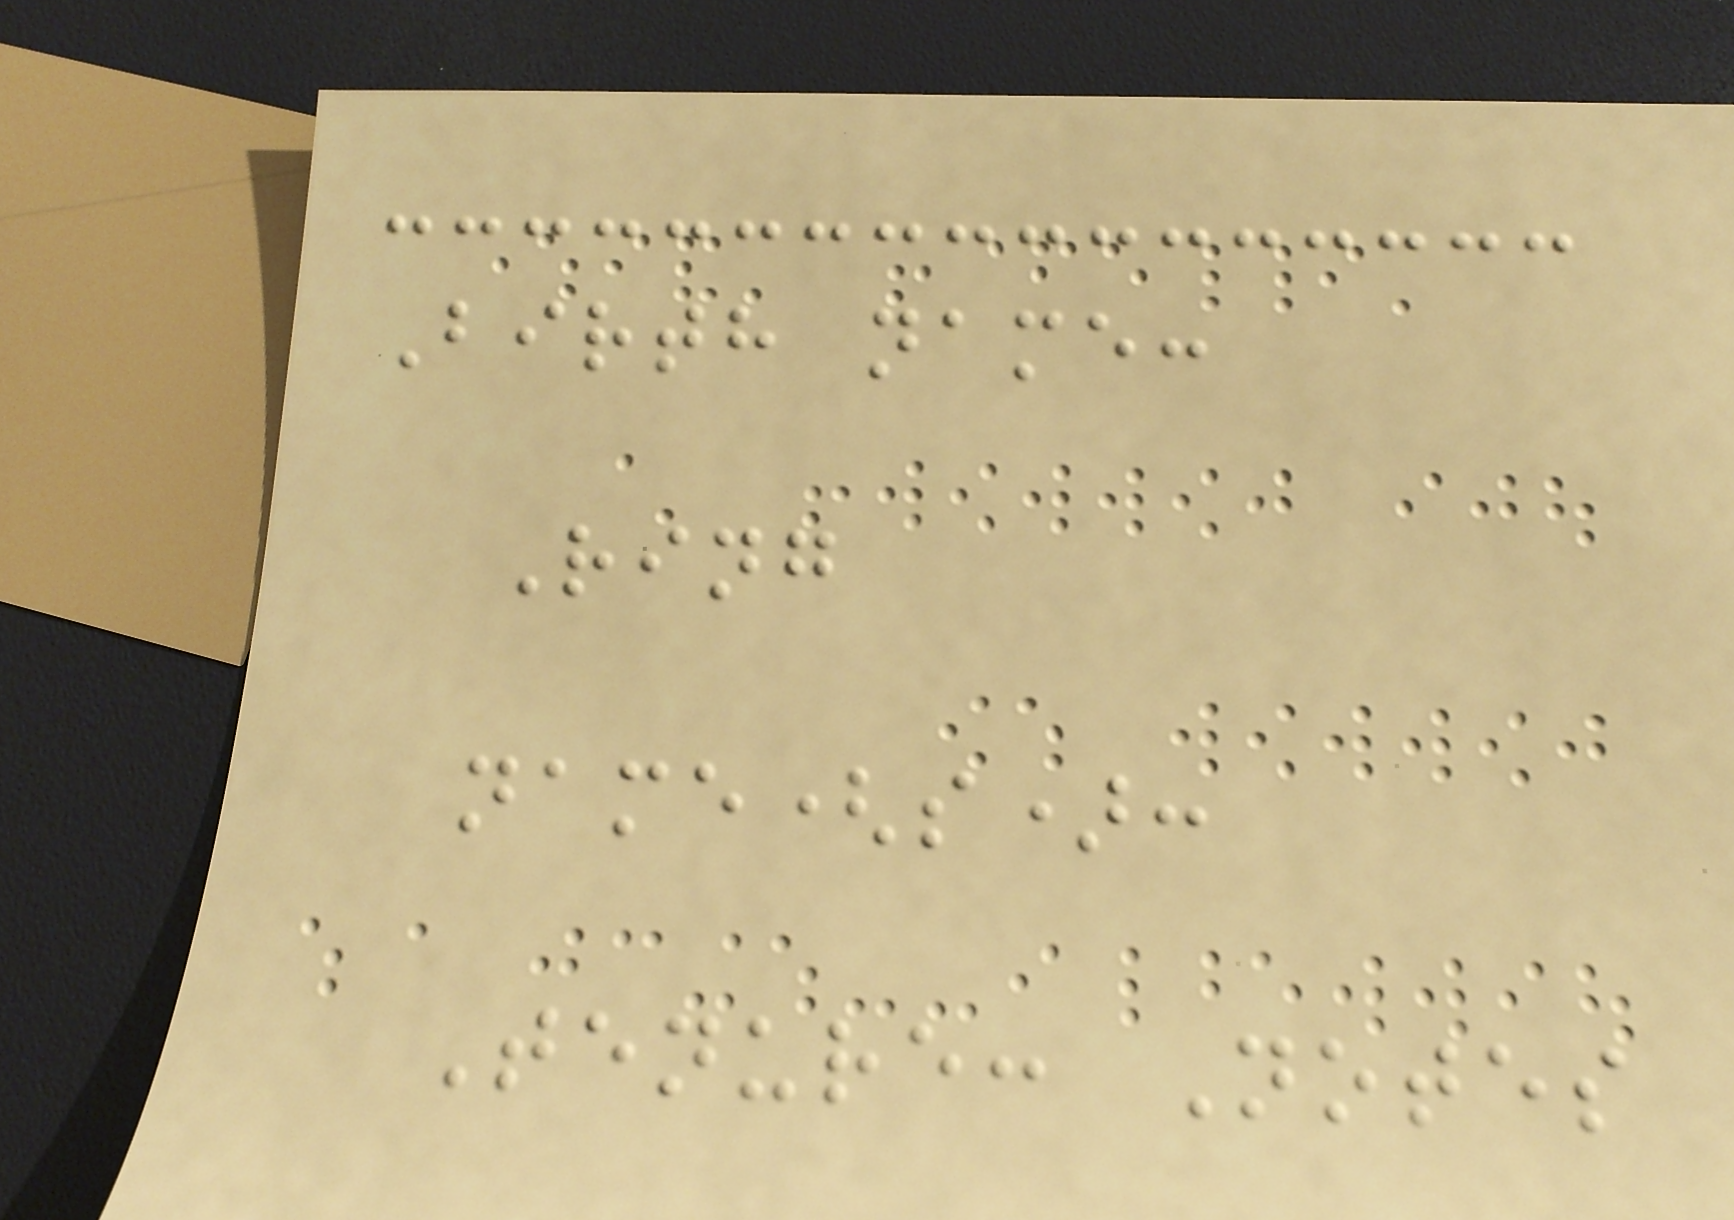Birth name:
Ring
name(s):
Tenure: Notes
